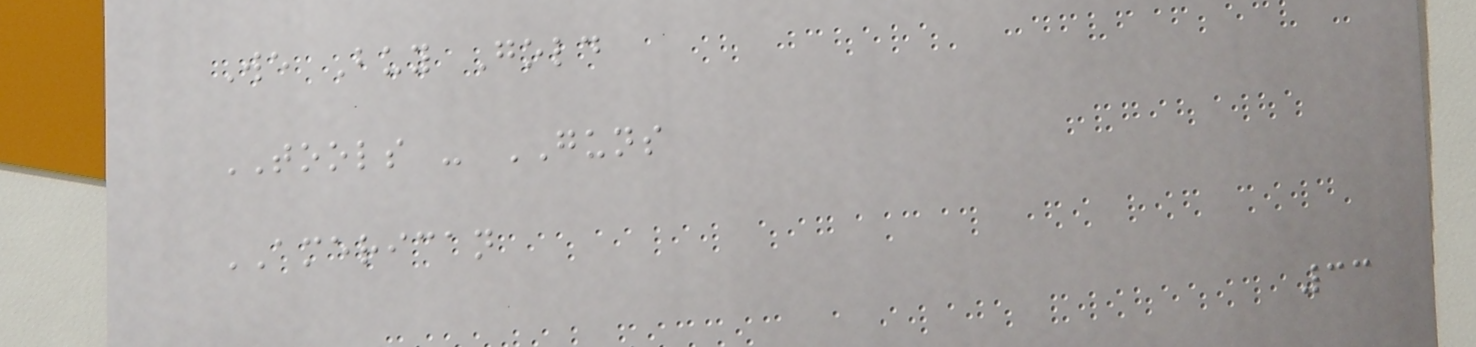We Buy Gold
TOOLS - GUNS
AMERICAN
33
